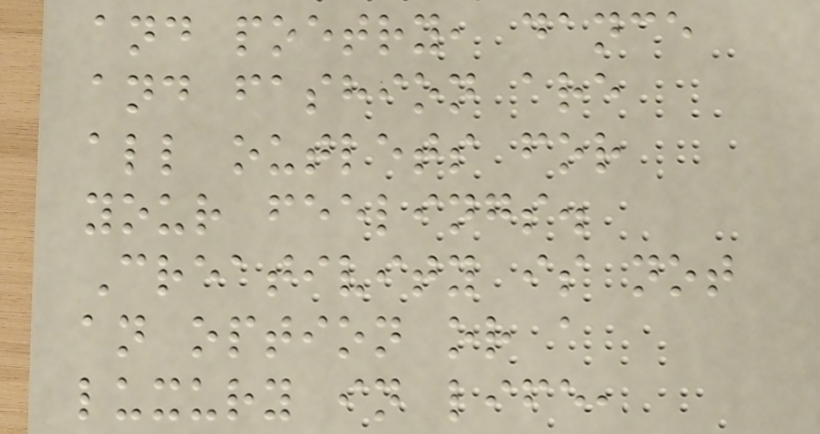and poetry, dance
and fashion are
all outlets for
your feelings.
Creativity is not
an option or a
luxury in life,
